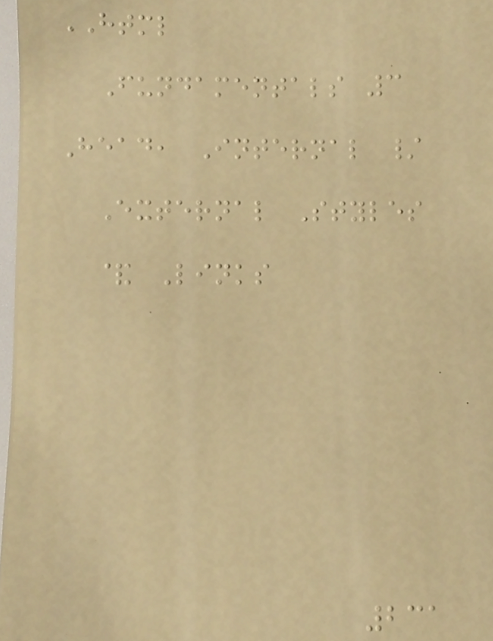HTML
Fundamentals 3
Head, Internal /
External Styles
& Links
231
